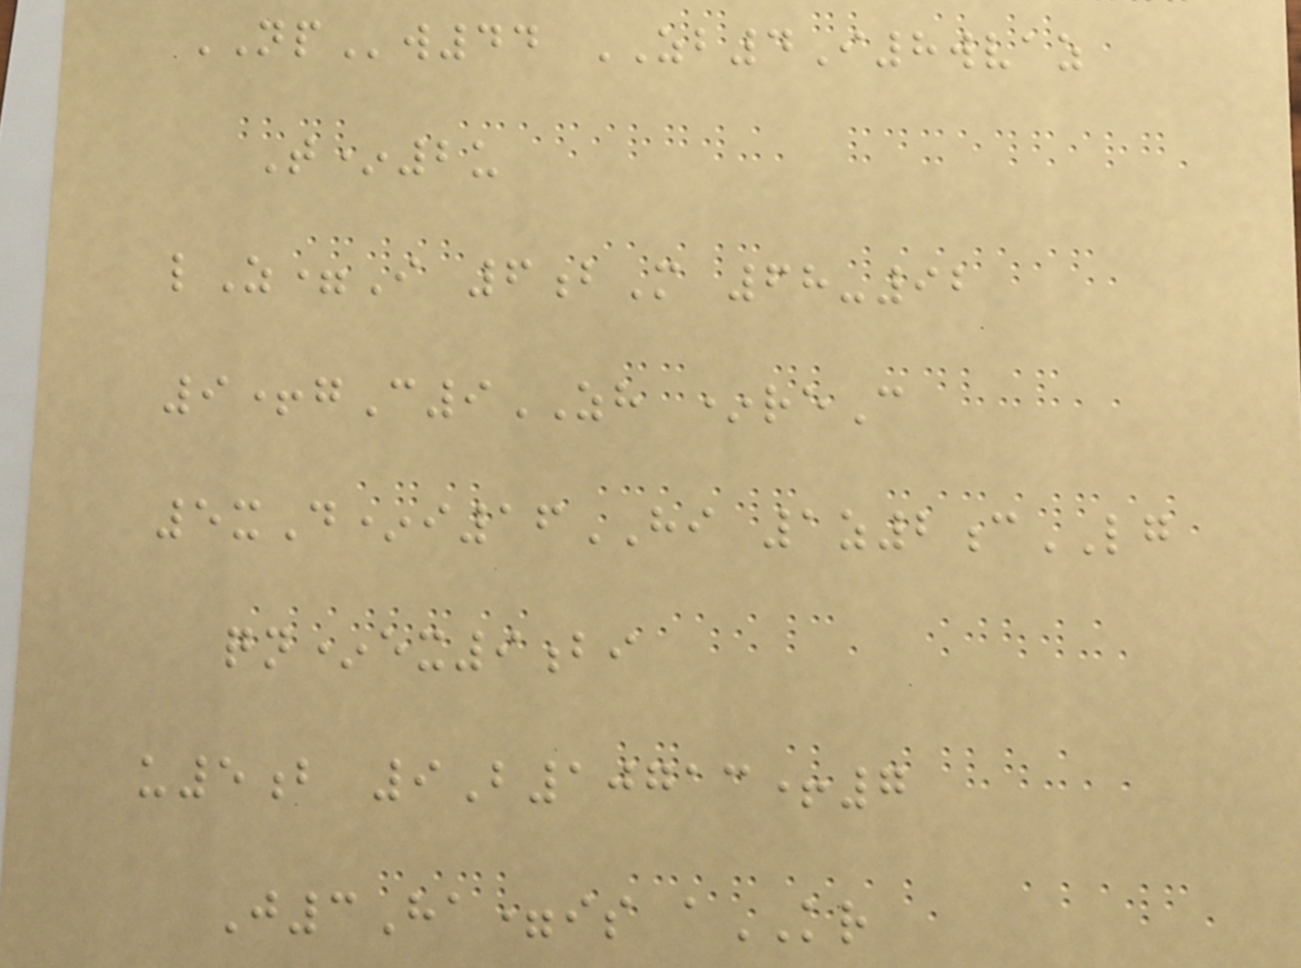NPw44 ZB4I8wvaz
T*2u
lZ=I 6bM 68-92
9+gC9ZH *reC
5xD*i16HI 1z2cLG
qn*ex9bi
u5b 9B10713+7
J3Ha=is aKR
